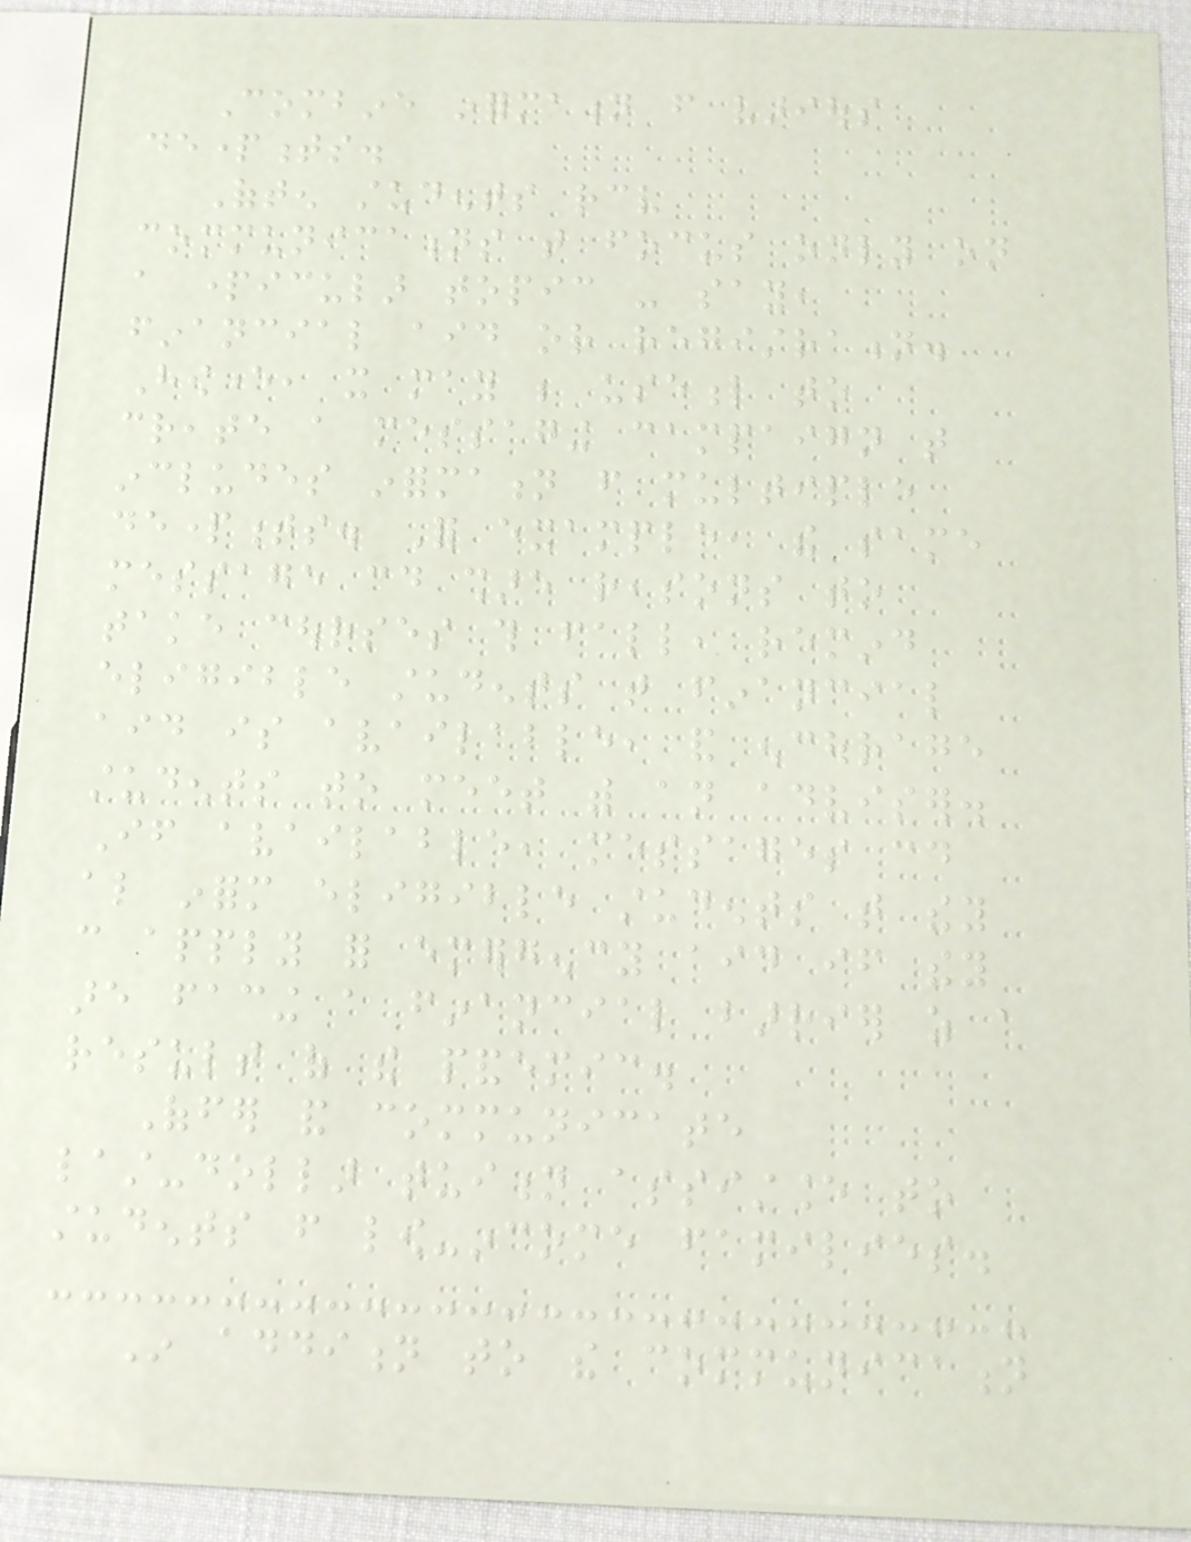Combine information from various
departments.
Often students receive
communications that focus only on
a particular topic - say,
financial aid or registration.
However, it may be useful to
create a messaging campaign that
includes information from multiple
departments. For example, the same
message could share reasons to
take courses this fall, remind
eligible students that financial
aid is available, and encourage
students to meet with an adviser.
If available, messages could
also inform eligible students that they
can apply for emergency aid if they
are facing a financial barrier as a
result of the pandemic.
Offer and communicate
last-dollar tuition assistance to
students from low-income families.
In addition to the communication
